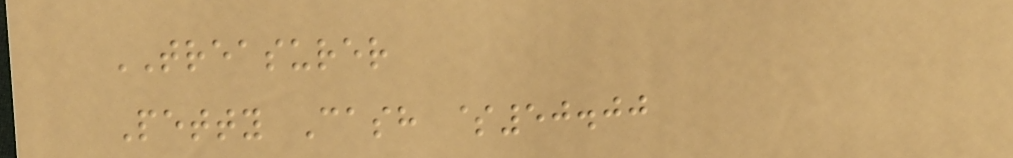TREASURER
Petty Cash $50.00
